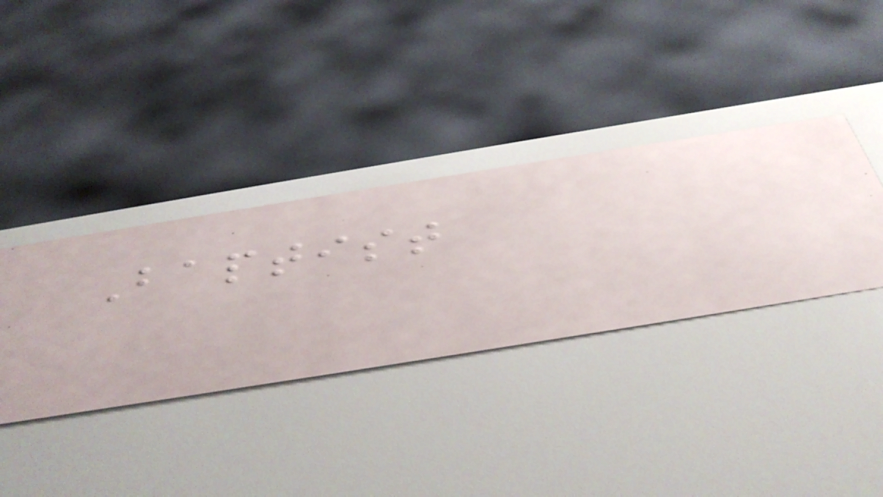Baptist
